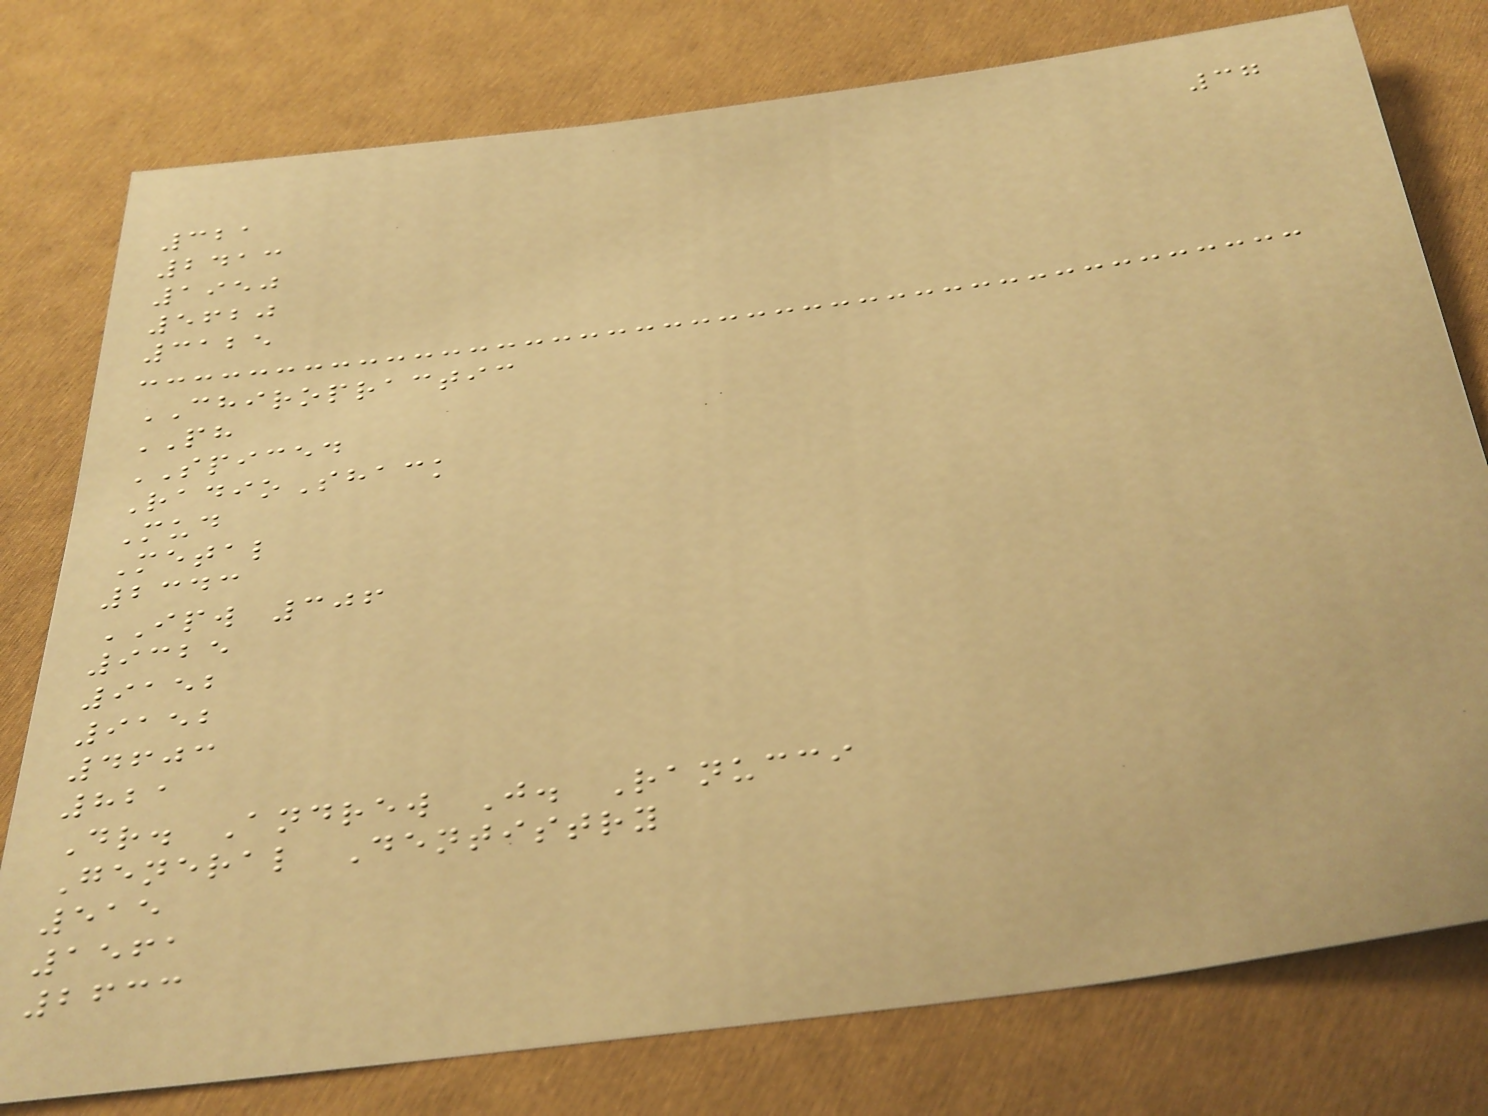37
321
2413
1950
5620
3125
CHIROPRACTIC
PH
SPICED
RadioShack
Mud
Metal
2343
IPW 306
9325
9152
9152
4603
821
Dr. Andrew J. Ranucci
General Dentistry
515
1561
2633
